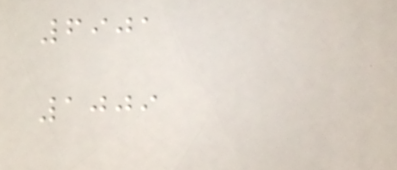6901
1009
